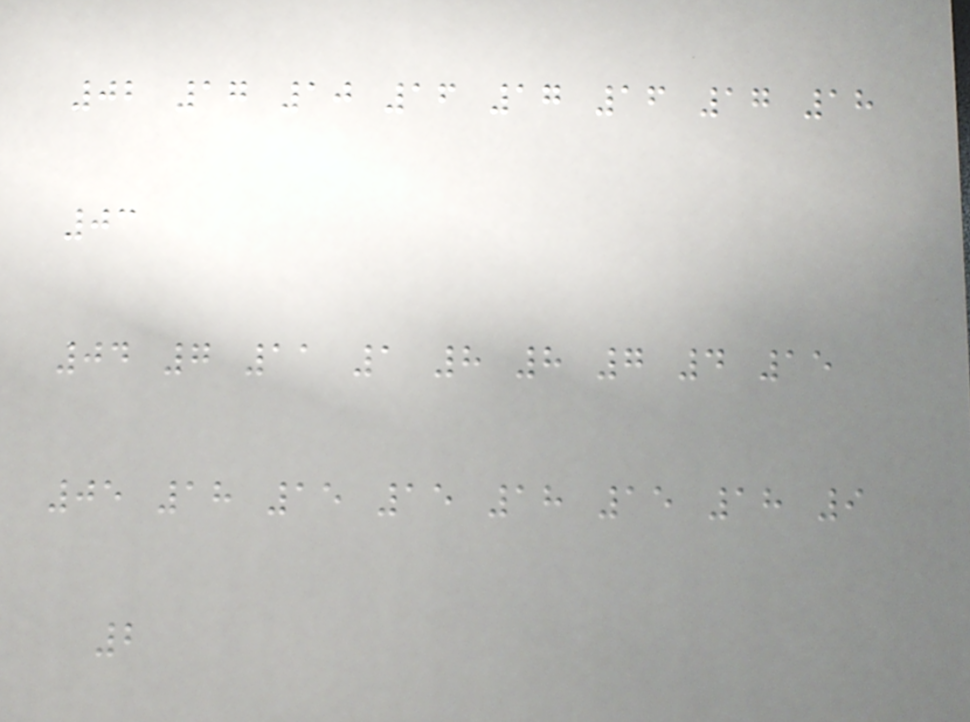02 17 10 16 17 16 17 18
03
04 7 11 1 8 8 7 4 15
05 18 15 15 18 15 18 9
2
